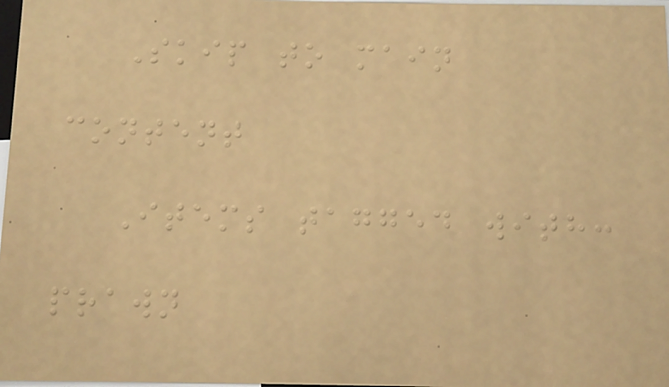Skip to main
content
Items tagged with:
prawn
